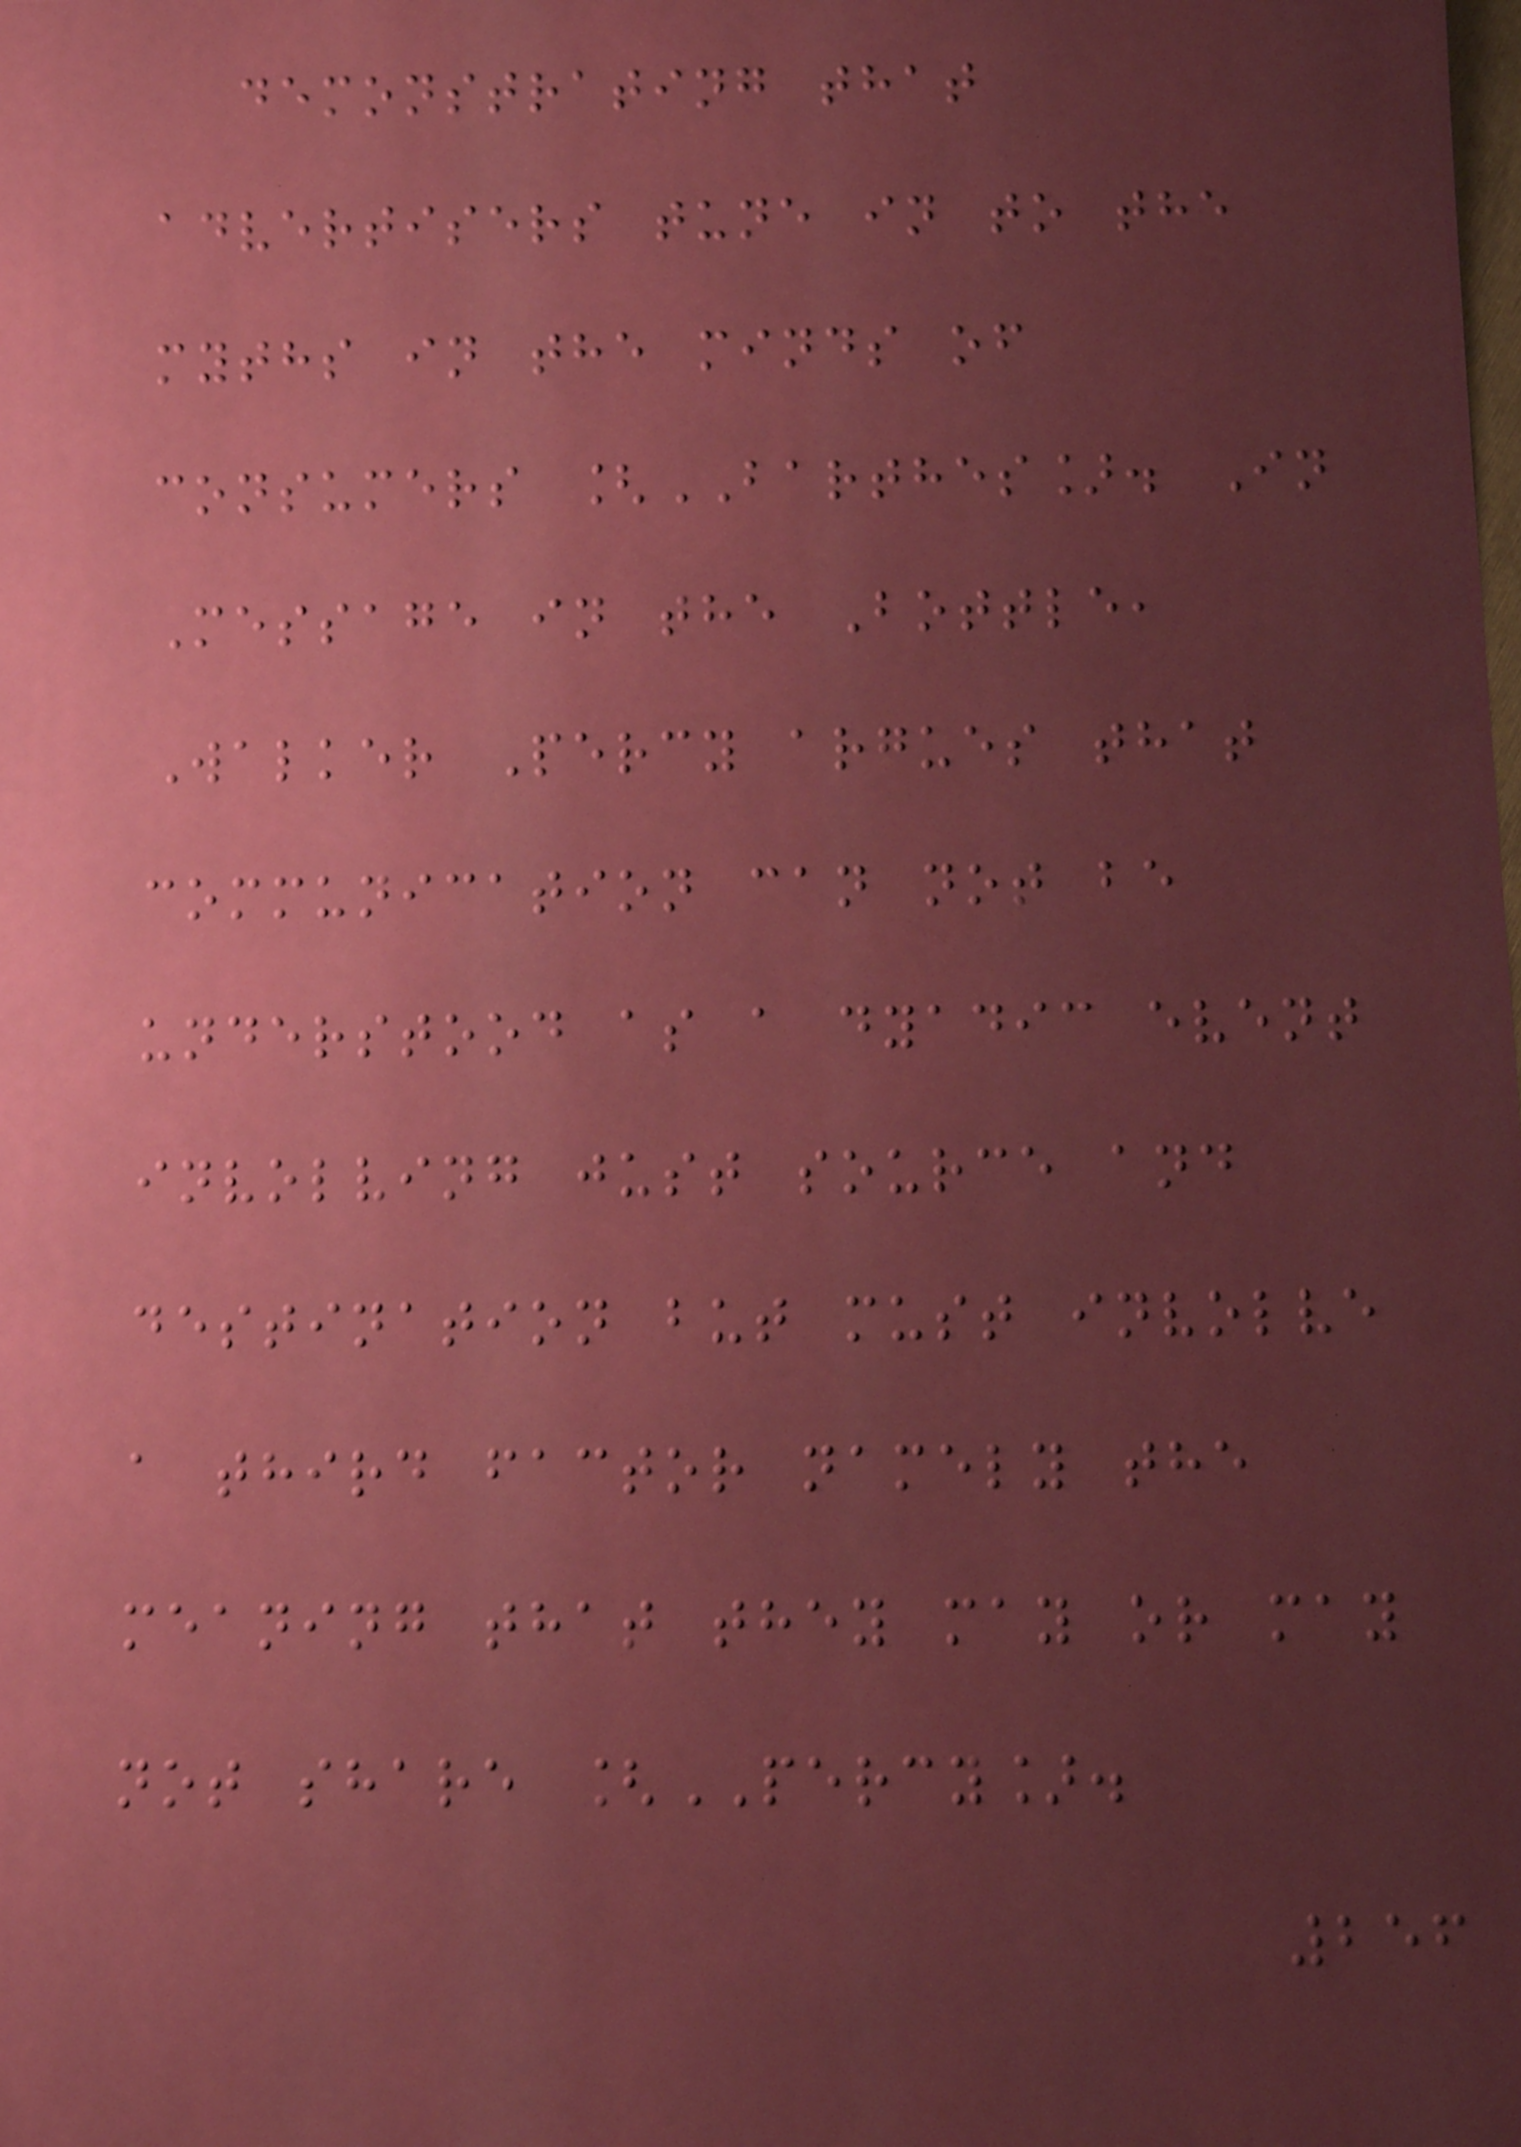demonstrating that
advertisers tune in to the
myths in the minds of
consumers [BARTHES]. In
Message in the Bottle,
Walker Percy argues that
communication can not be
understood as a dyadic event
involving just source and
destination but must involve
a third factor namely the
meaning that they may or may
not share [PERCY].
256
